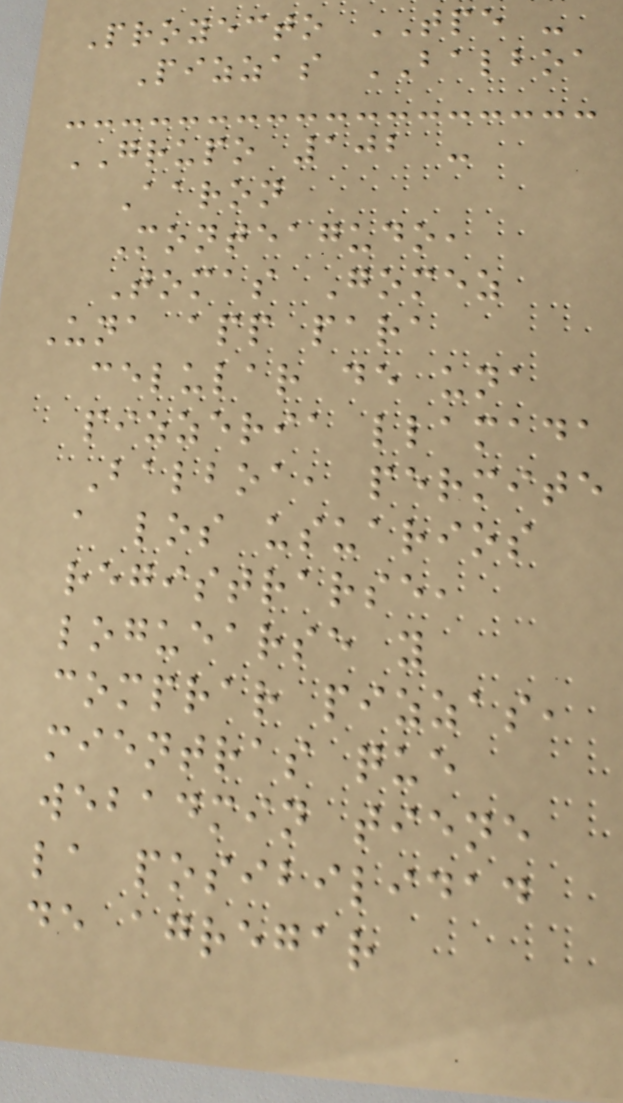Proyecto TPE -
Pizzas BALBOA
GRUPO 102 -
Aaron
Monteagudo,
Tomas Gomez
Una app para
celular de una
pizzeria llamada
Balboa, permite
a los usuarios
registrarse,
loguearse y
comprar pizzas,
mientras que
webadmin tiene
la posibilidad
de agregar
